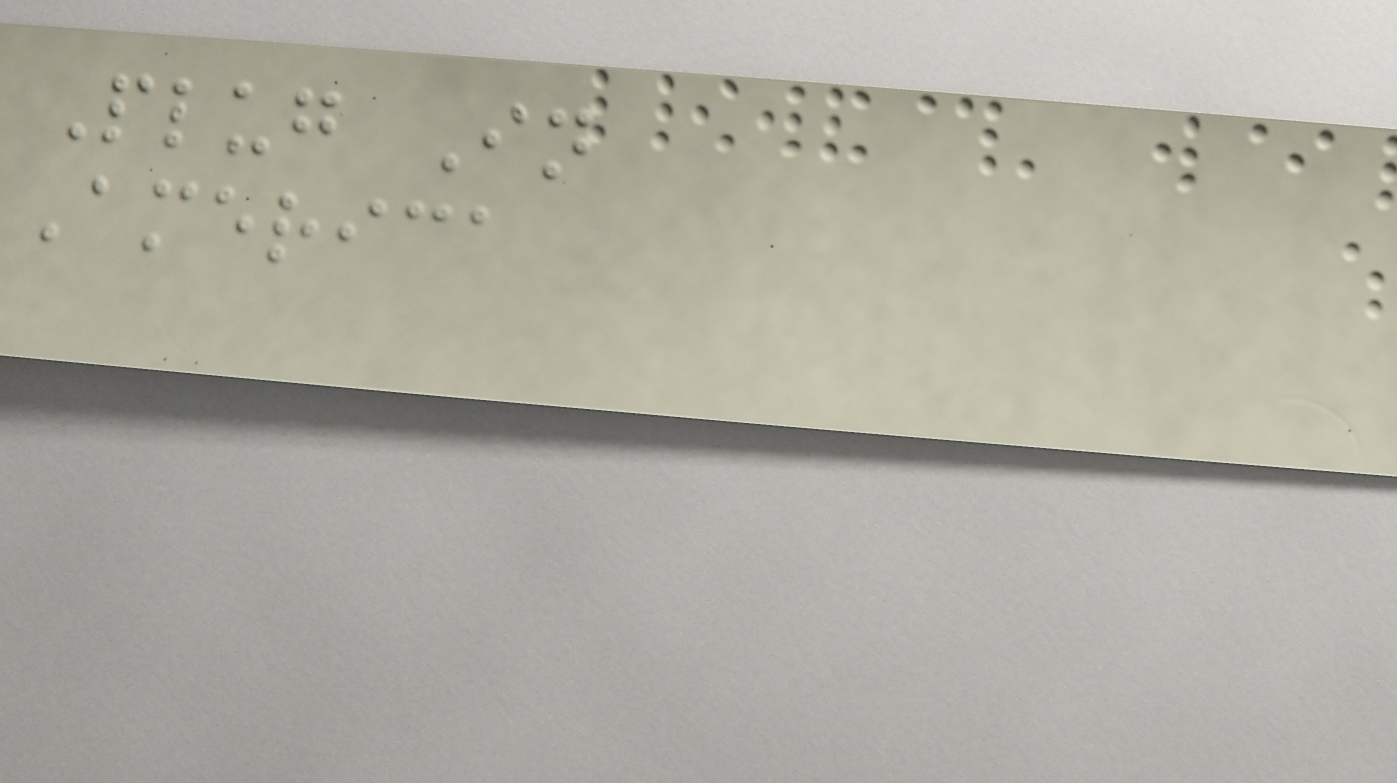Plug In
America
